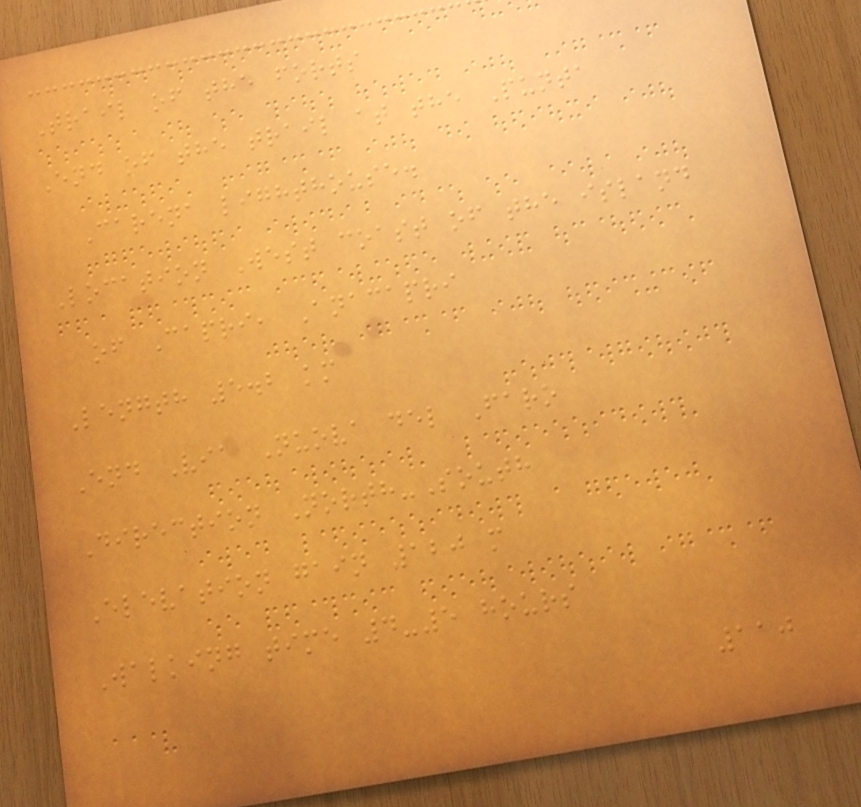Trail of the forts
End of the trail at the Punta
Carena lighthouse.
Location West coast of the island
of Capri, Anacapri
Length 5.2 km
End Via Nuova del Faro
Direction North-South
Elevation gain 120 m
Walking time 4-5 hours
110
